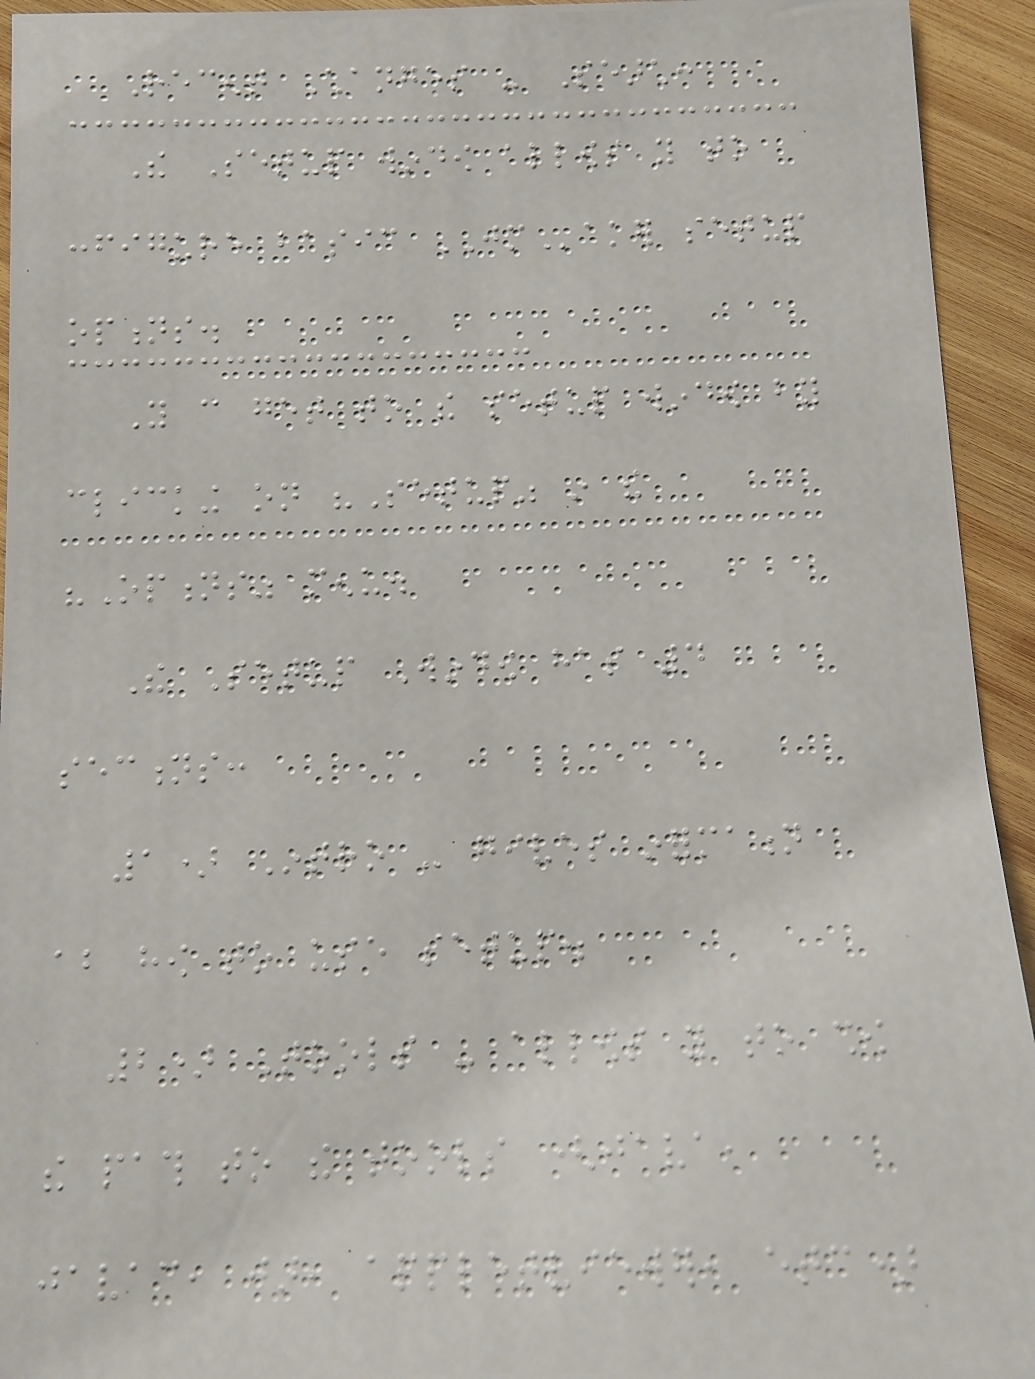Recent Changes - Search:
The Setup window allows you to
configure basic JMaker setup
options.
You can get to the setup window by
clicking on "Setup" in the
"Options" menu.
The Setup Window has 4
sections:
1) Intro - gives information
about how to use setup.
2) Tools - allows you to show
the path to the tools (java,
javac, jar, appletviewer, etc)
